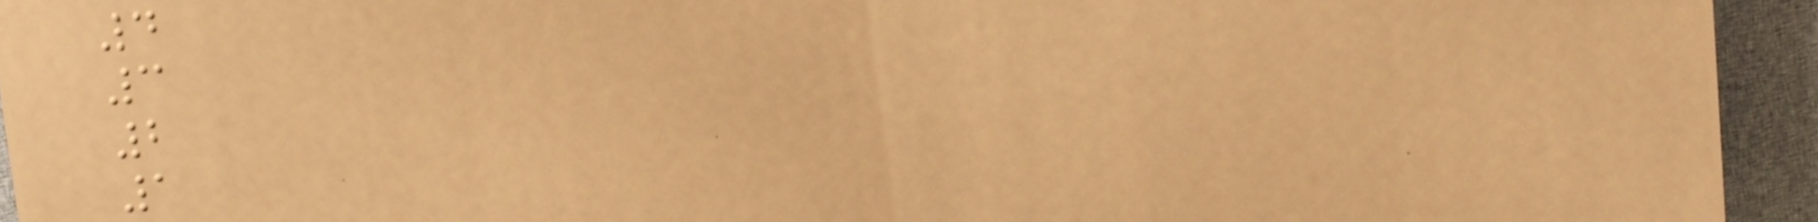4
3
2
1
